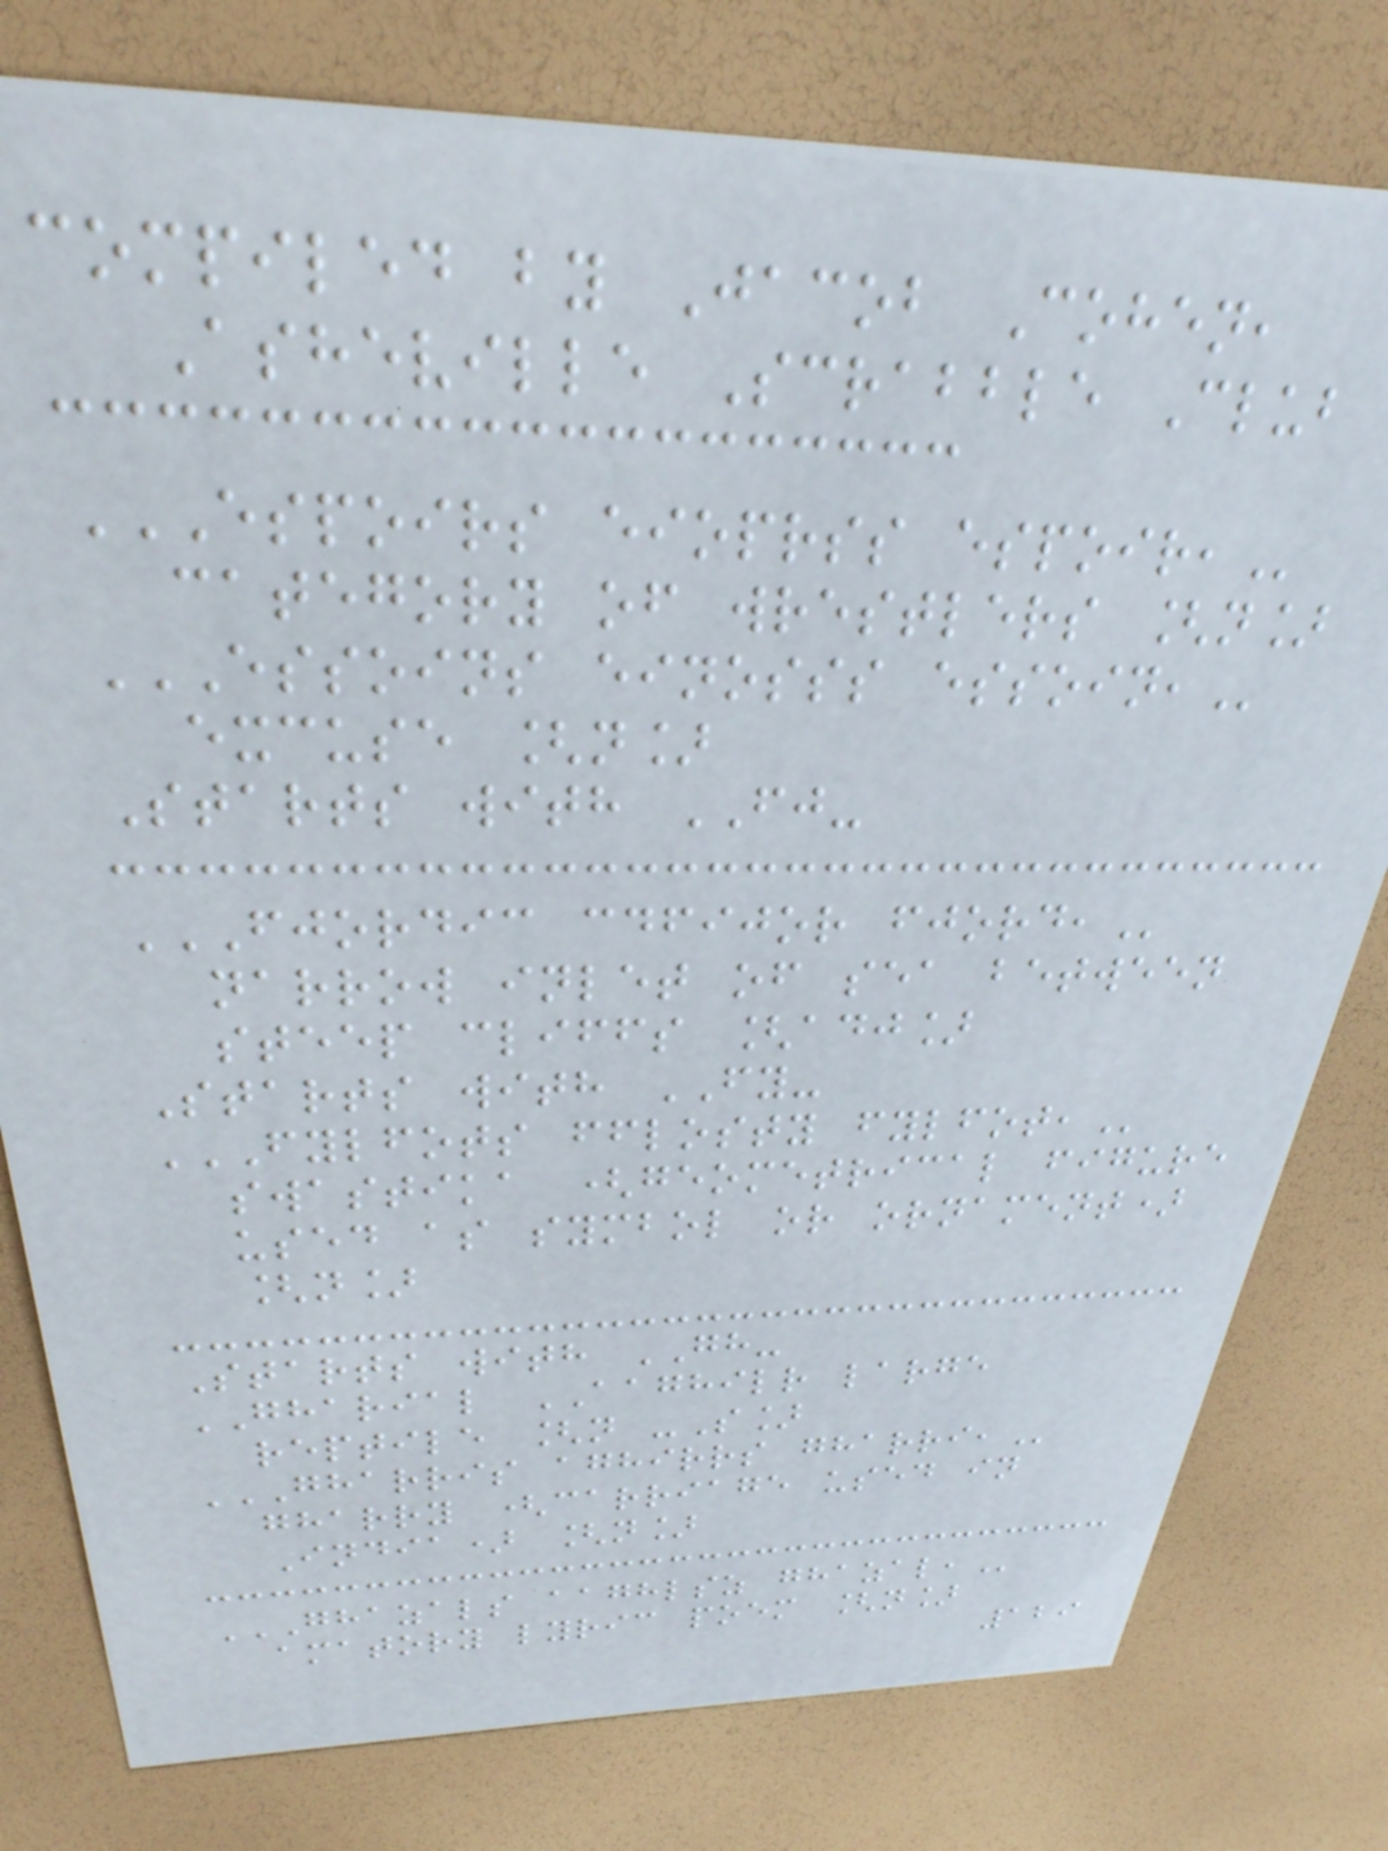compiled by Jacob Cohen,
Asheville Scrabble Club
ESPOIRS EIOPRSS ESPOIR,
category of wrestlers [n]
ESSOINS EINOSSS ESSOIN,
excuse [n]
Starts with FJ-
FJORDIC CDFIJOR FJORD,
narrow inlet of sea between
steep cliffs [adj]
Starts with FY-
FYLFOTS FFLOSTY FYLFOT,
swastika (geometrical figure
used as symbol or ornament)
[n]
Starts with GH-
GHARIAL AAGHILR large
reptile [n -S]
GHARRIS AGHIRRS GHARRI,
gharry (carriage used in
India) [n]
GHAZALS AAGHLSZ GHAZAL,
amatory lyric poem [n]
129
